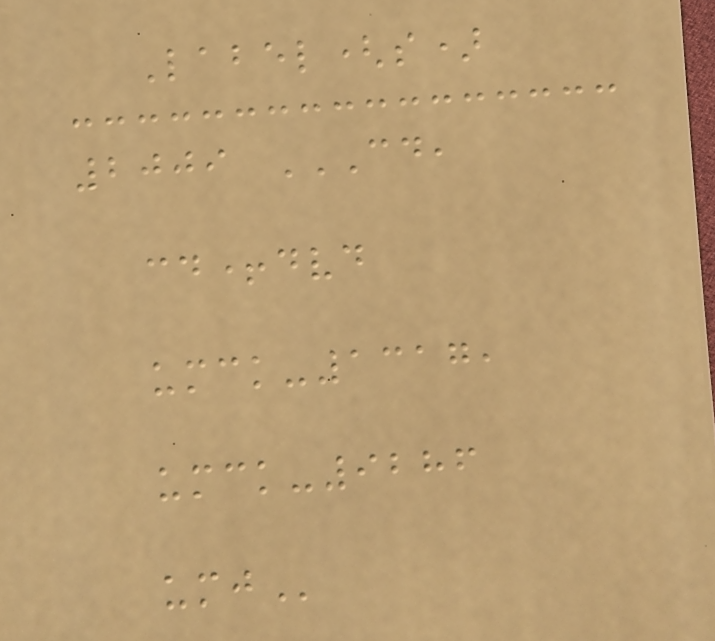Label(s)
2009 CD,
CD+DVD
UMCK-1317,
UMCK-9286
UMJ
